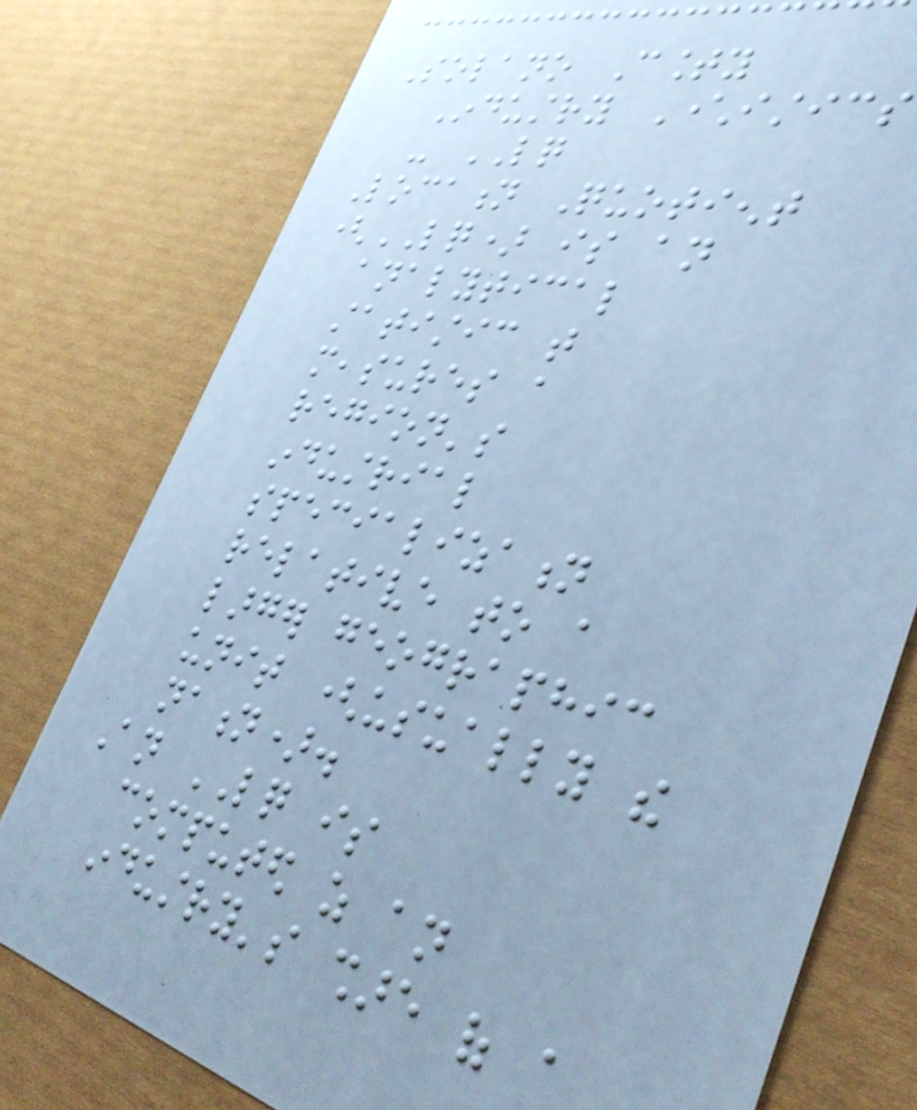Solano County
Industry Characteristics
- LQ
Location Quotient
(LQ) is an
analytical
statistic that
measures a
region's
industrial
specialization
relative to a
larger geographic
unit (usually the
nation).
An LQ is
computed as an
industry's share of a
